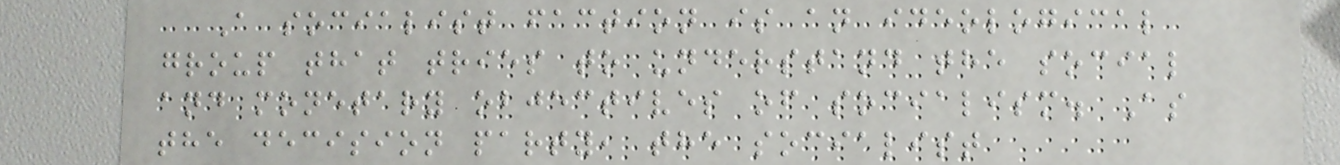A socialist faction is an ideological
group that tries to understand the social
and monetary objectives of socialism. As
the decision party, the socialist
